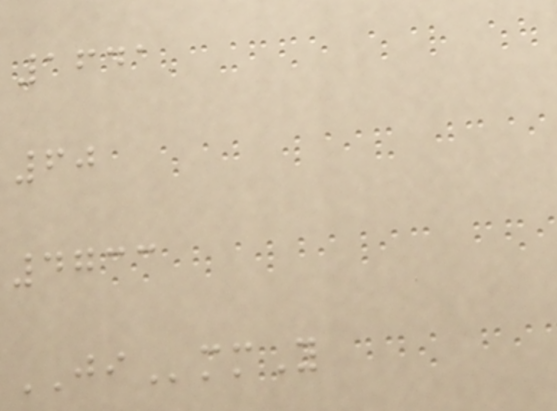1641
60
4733
JImmY
